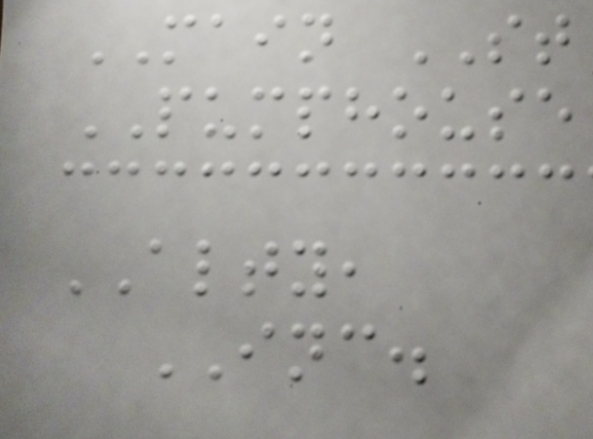MAIN ST
PUMPHOUSE
ALTY,
INC.
